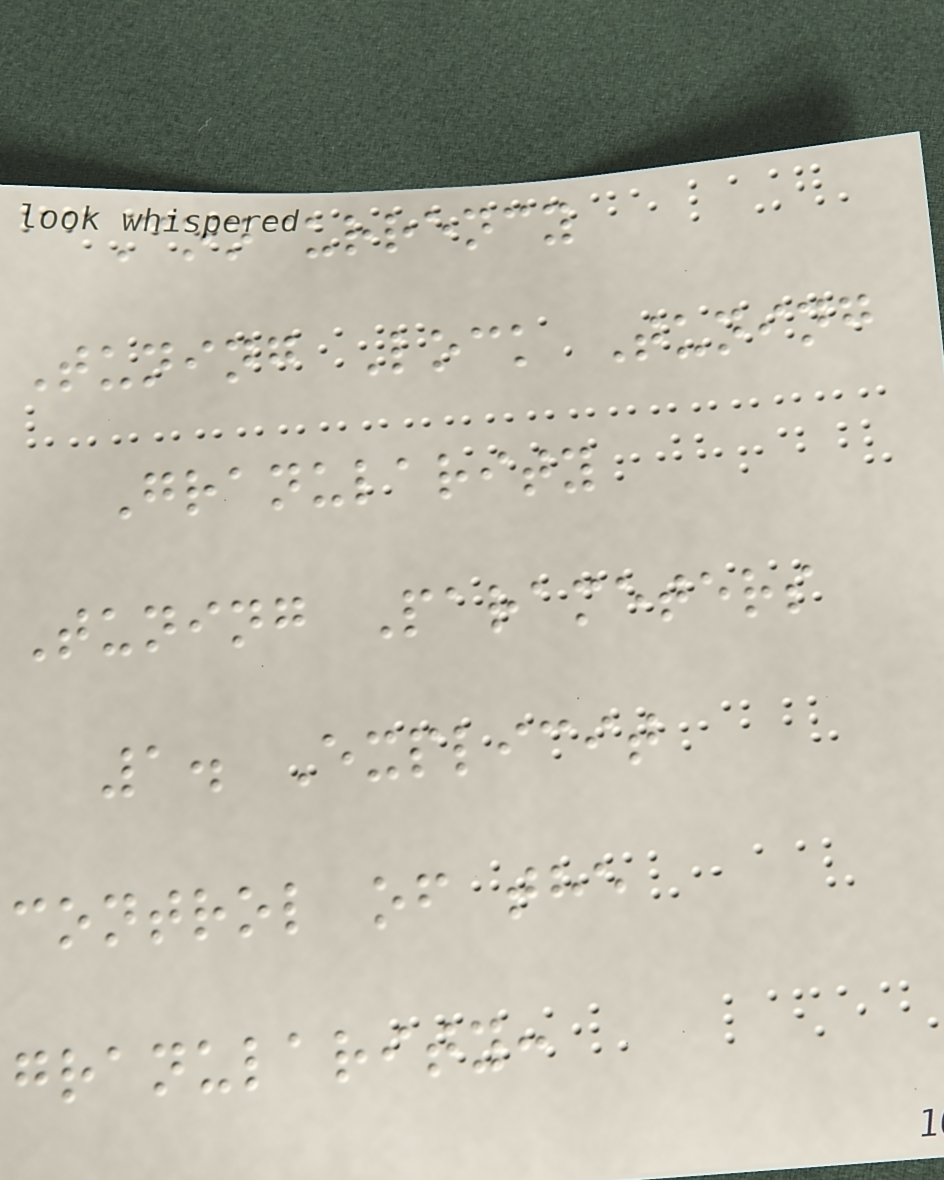Concurrency
Tuning Lock Tuning
Granularity
Tuning Parameters
1. Explicit
control of the
granularity:
